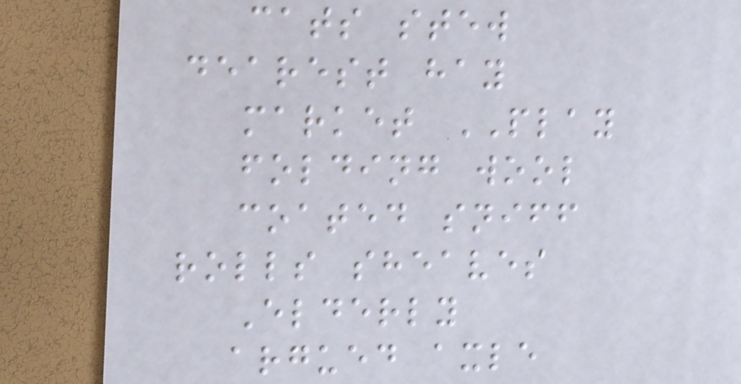cats stew
dearest hay
market PLAY
folding wool
coated sniff
rolls sheaves
Elderly
argued axle
